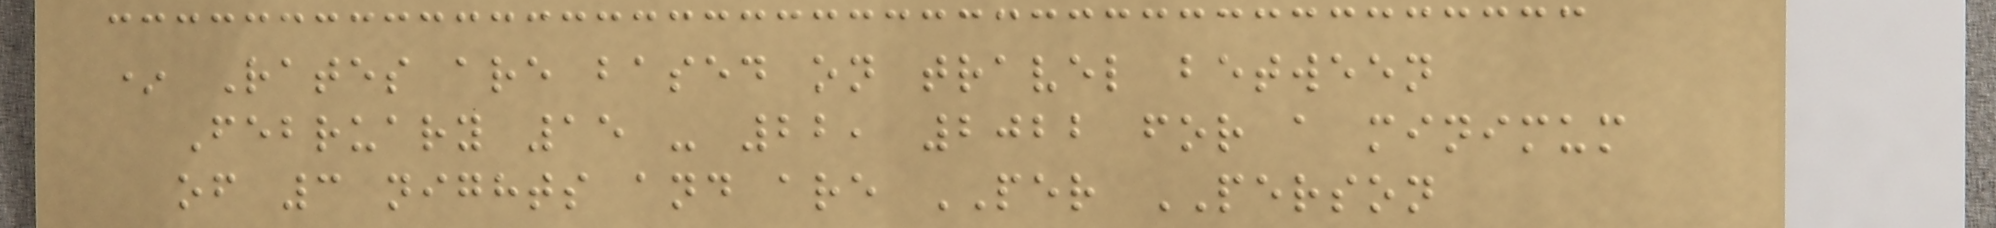* Rates are based on travel between
February 15 - 22, 2022 for a minimum
of 3 nights and are PER PERSON
